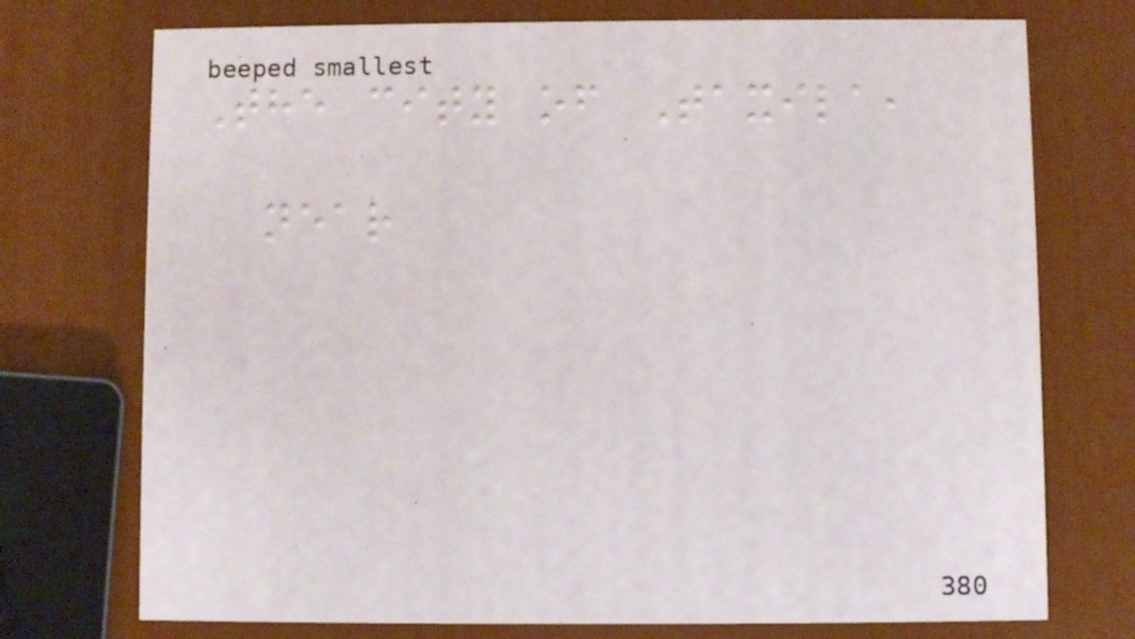The city of Taxila,
near
